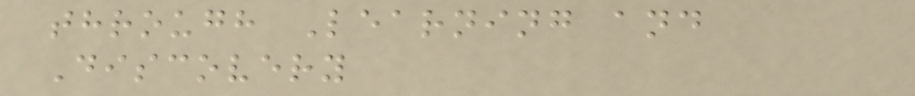through Learning and
Discovery
